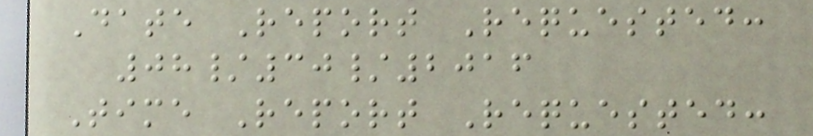Date Report Requested:
08/30/2016
Time Report Requested:
